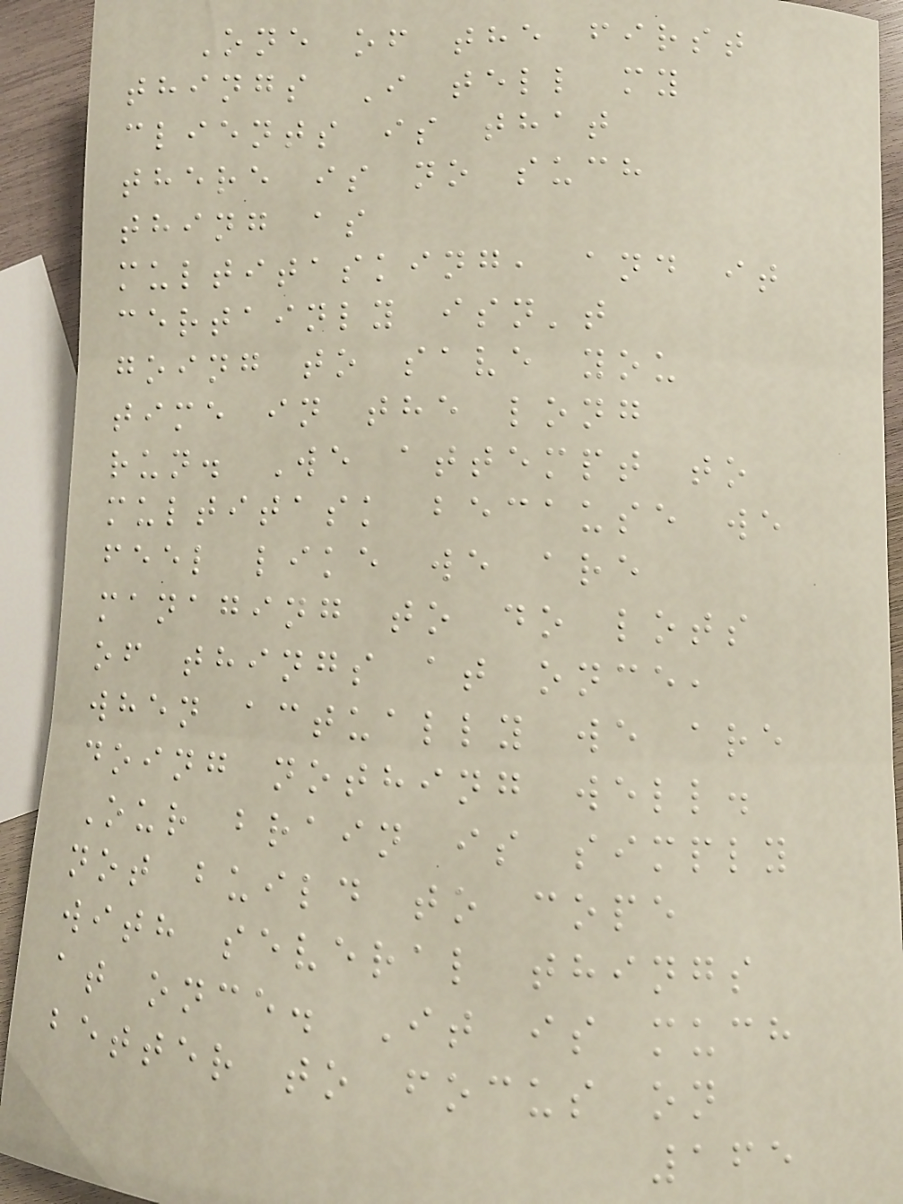One of the first
things I tell my
clients is that
there is no such
thing as
multitasking, and it
certainly isn't
going to save you
time in the long
run. We attempt to
multitask because we
feel like we are
managing to do lots
of things at once,
when actually we are
doing nothing well.
Our brain is simply
not build to cope
with several things
at once. It is much
better to focus on
165
